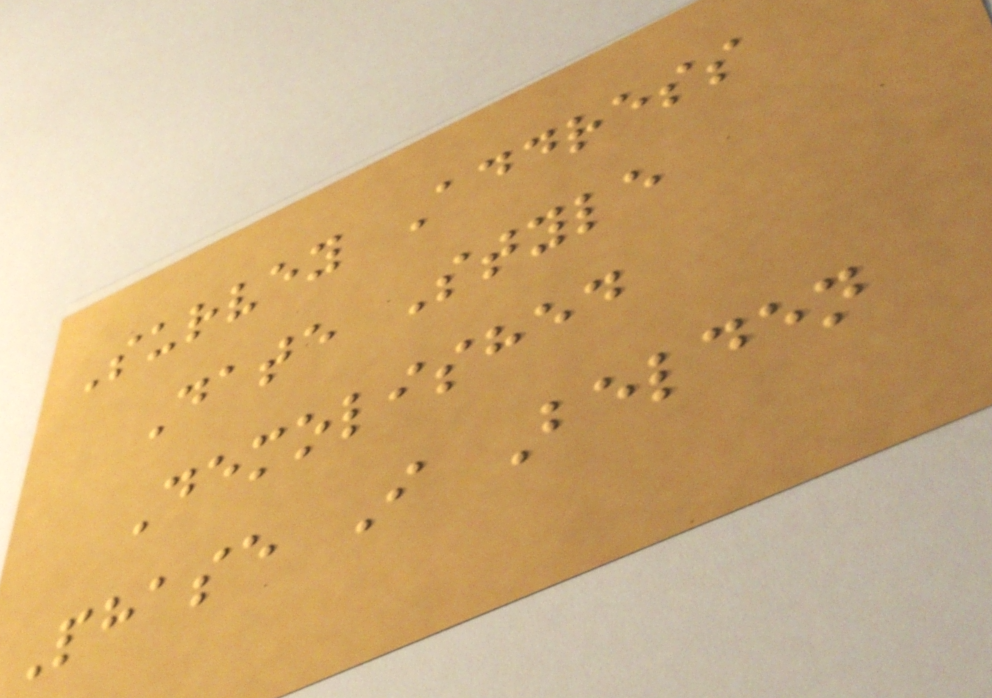Survey Address
Date Style
Demolished
Phase I Belden
